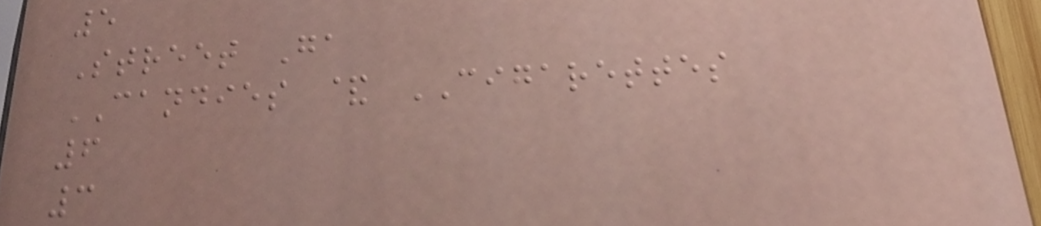5
Street Ga
CANDIES & CIGARETTES
6
3
